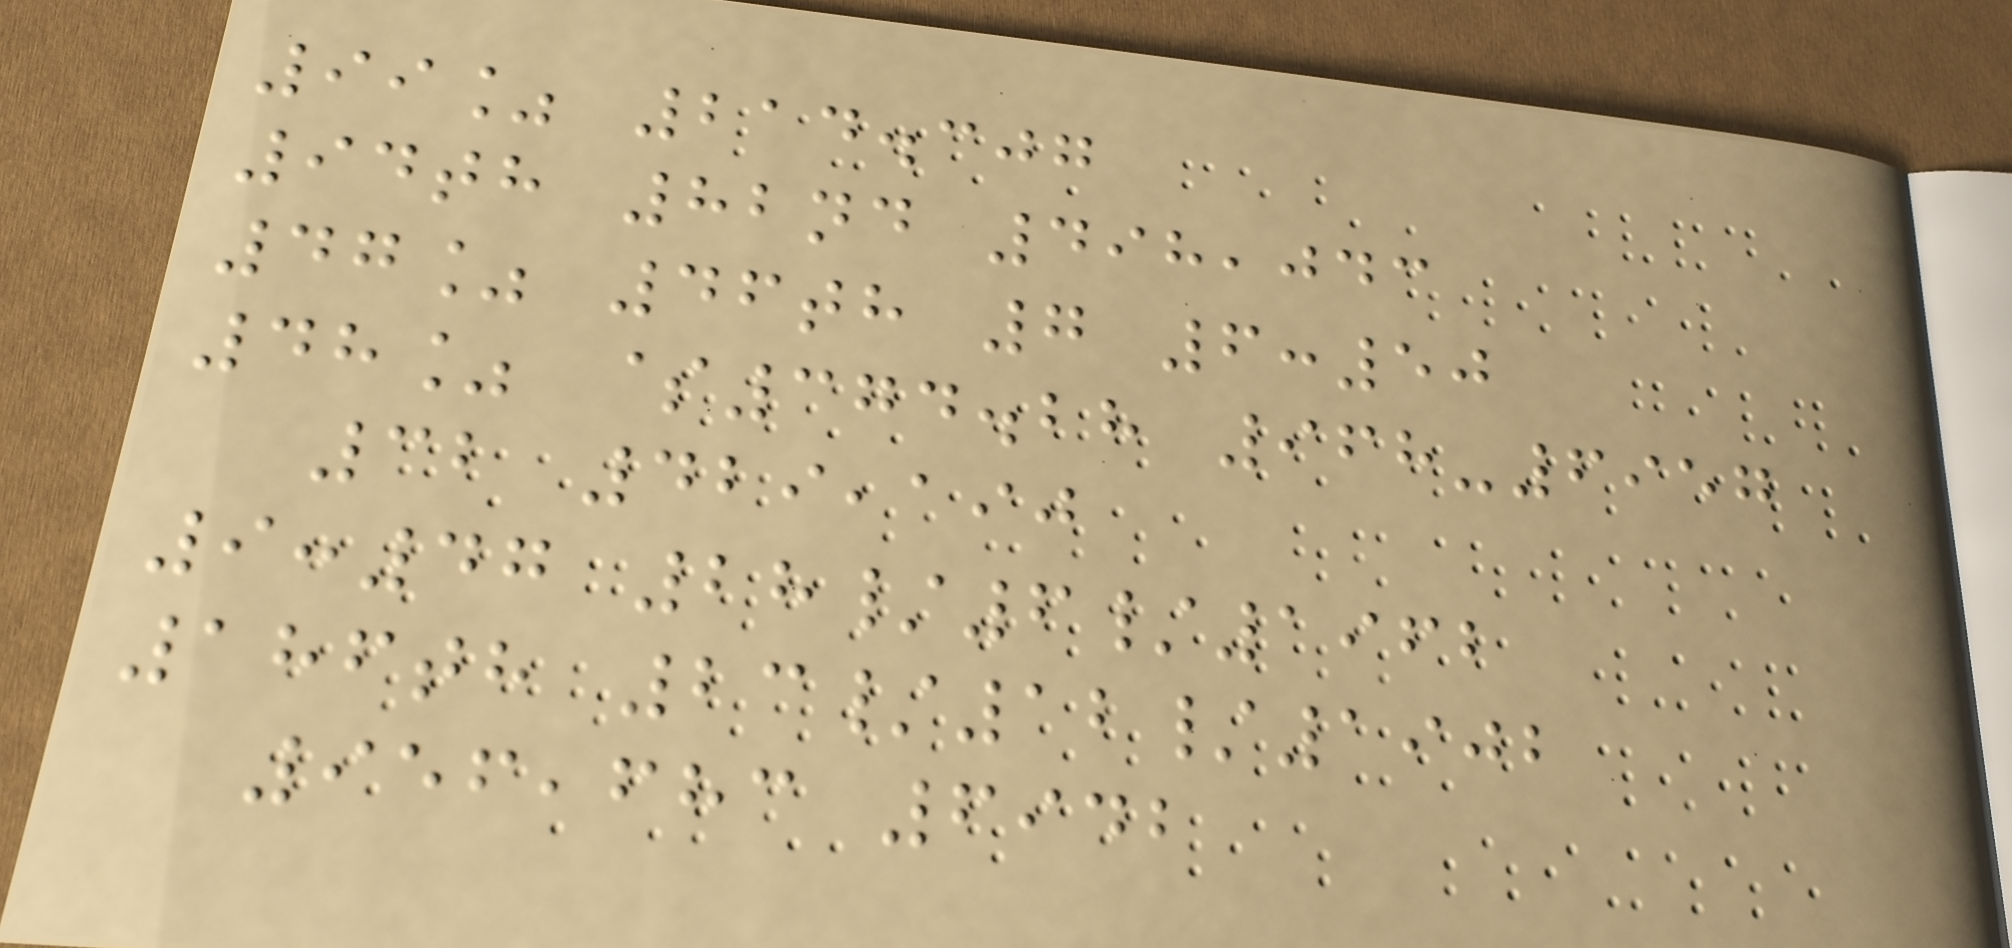99% 214.307
94th 82nd 498,043
47% 46th 7 6:50
48% $374.28 968-6957
32 429,190
9:47 28/6/1962
186th 23/12/1902
956,683 6942
